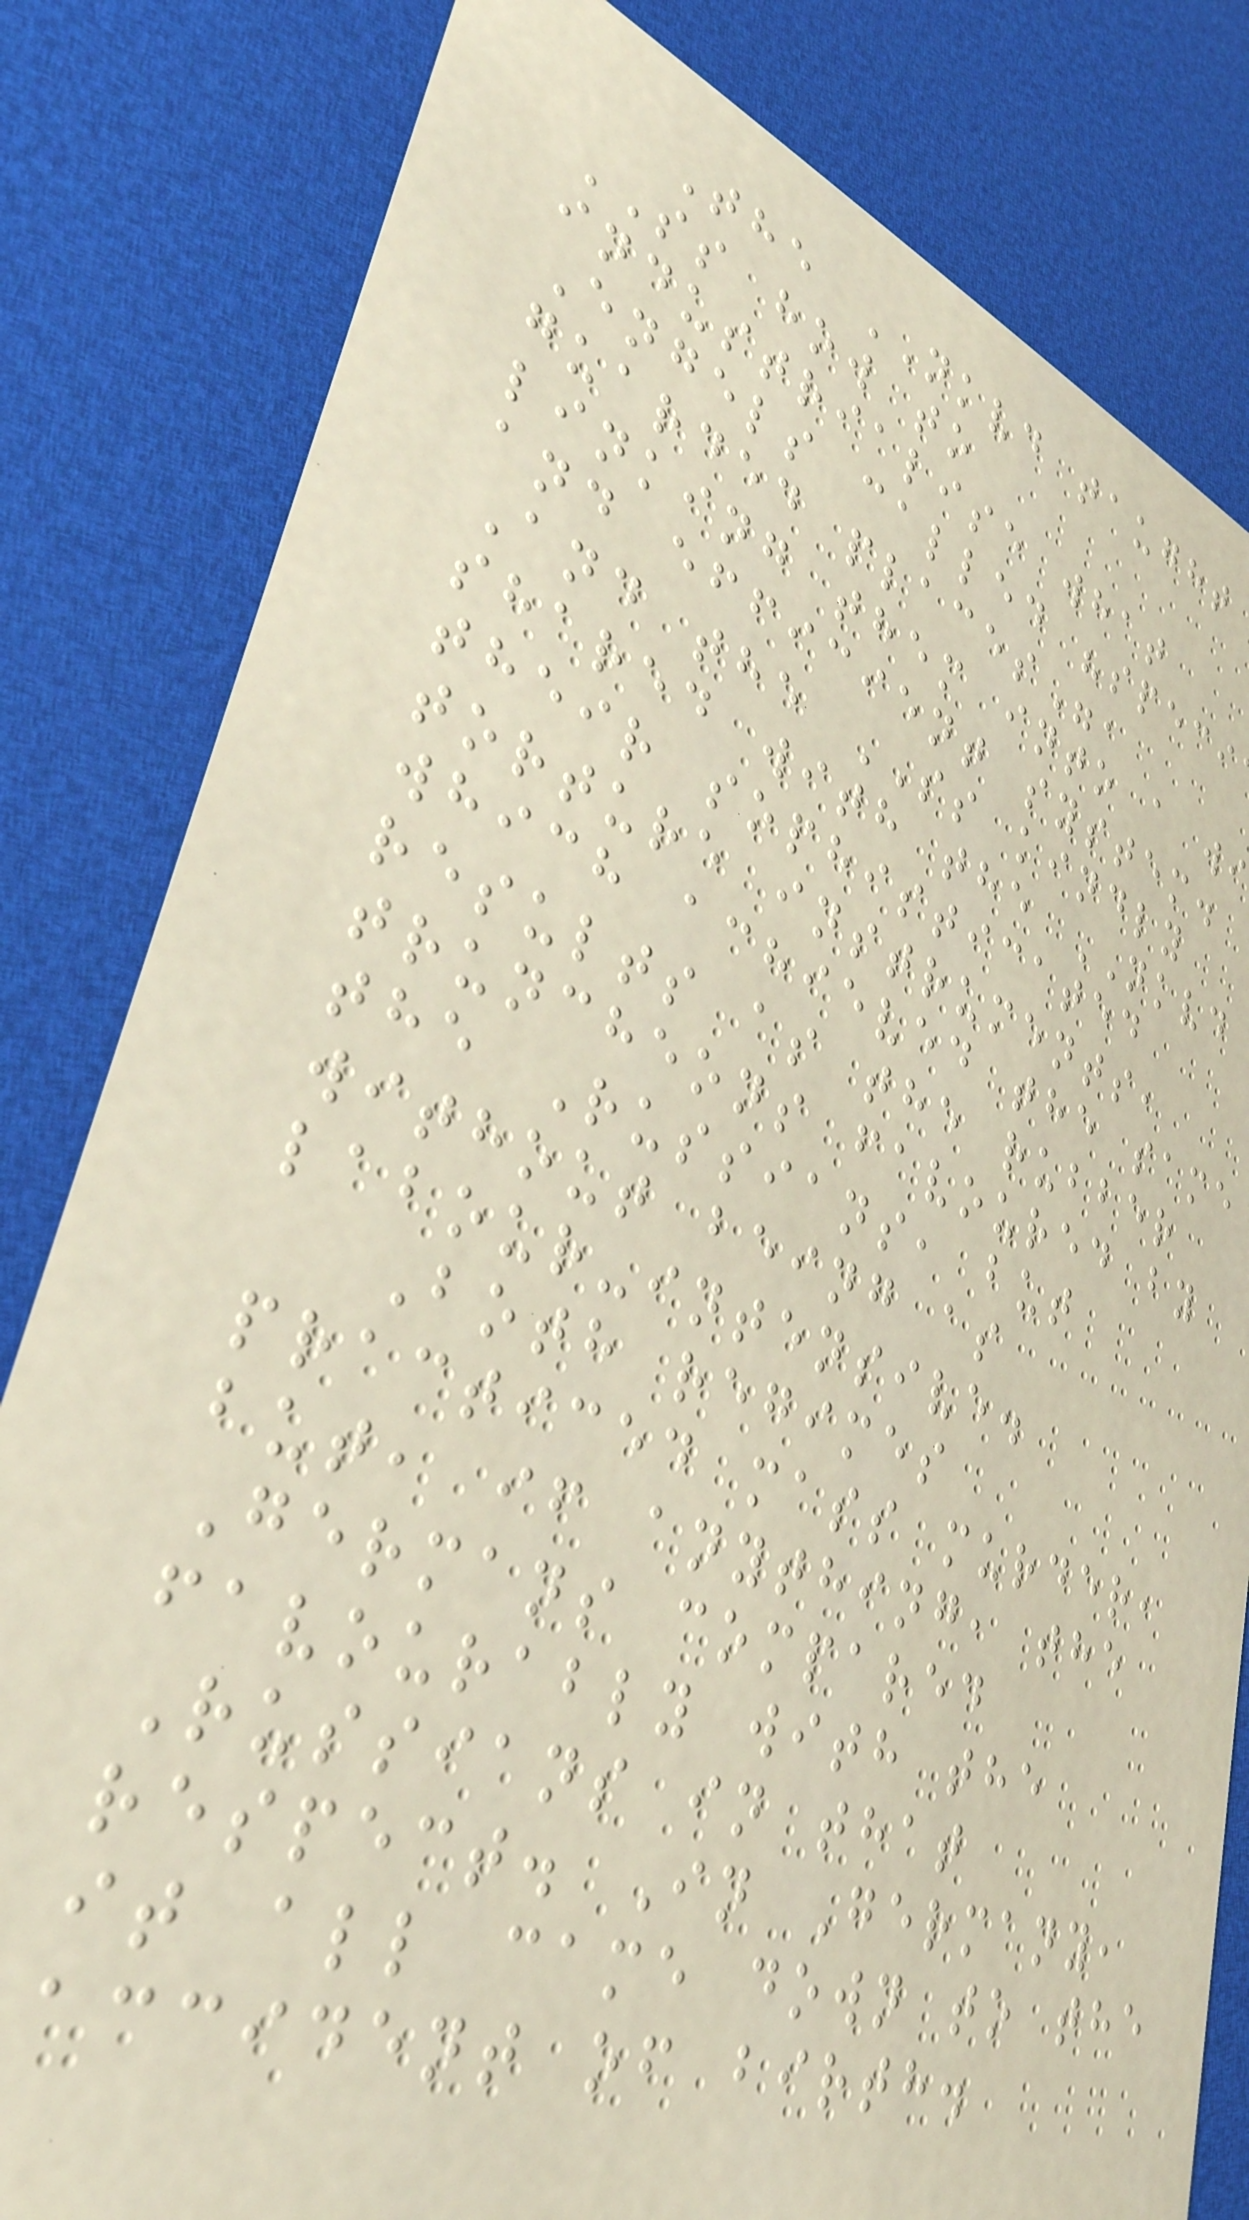The NKVD taught
SS how to
industrialise what
Engels called "speci
guarded places",
linking them into a wi
and efficient system.
And the SS kindly
shared with the NKVD
their sophisticated
torture instruments,
which achieved the same
results as the rubber
truncheons favoured by
the Russians, but
without being as
labour-intensive.
Both regimes
practiced mass murder,
but, if anything, the
Germans compared
favourably with the
Russians in that
respect. In Germany,
it all came down to the
accident of birth.
